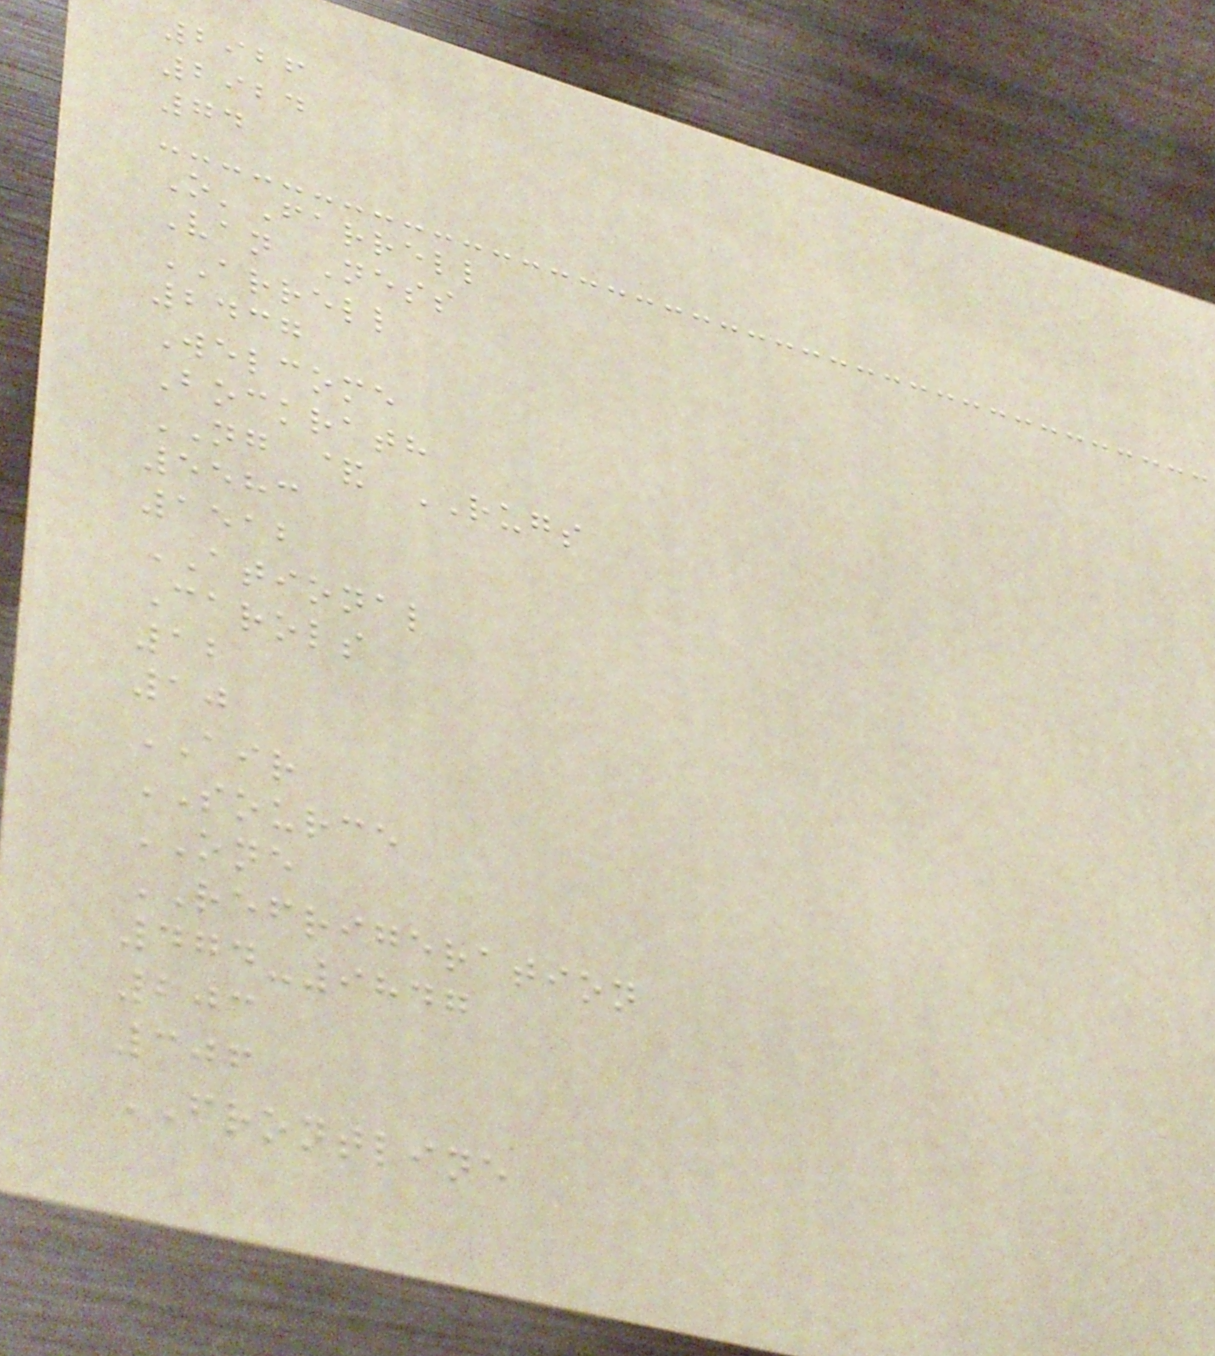2926
2924
74
O'Farrell
Van Ness
ARRELL
2437
Welcome
Bockrath
NG & RUGS
5583
1512
ATIONAL
Carols
12
10
AIR
SOURCE
ONE
REFRIGERATION
474-9847
203
306
FRONTLINE
